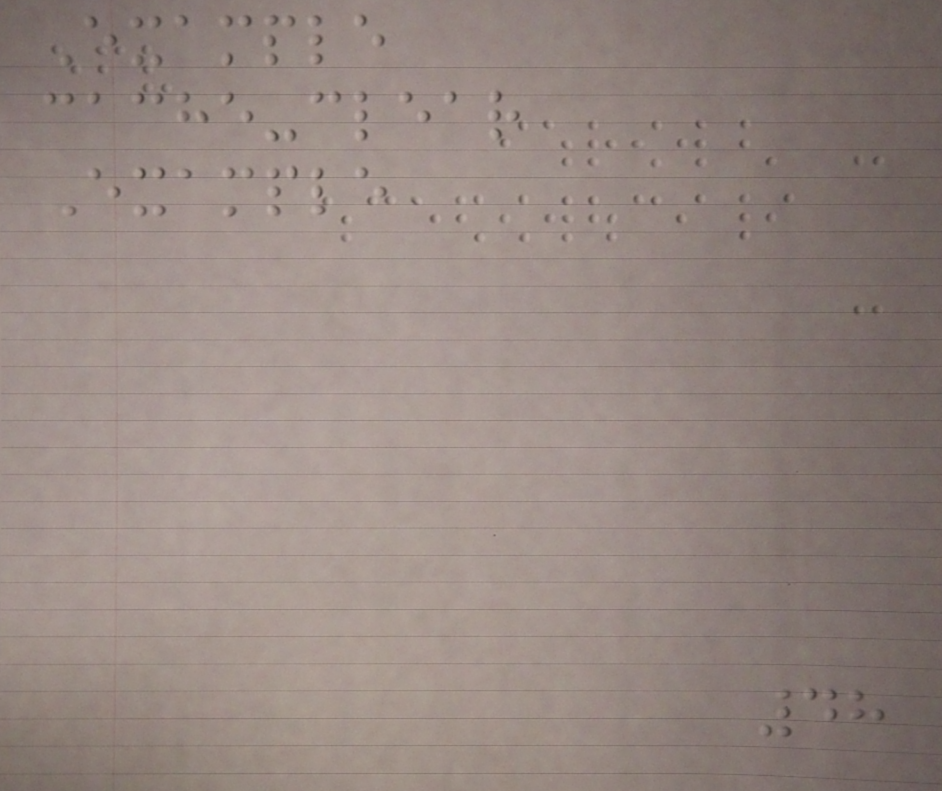Example
cache-clear
Example
48
